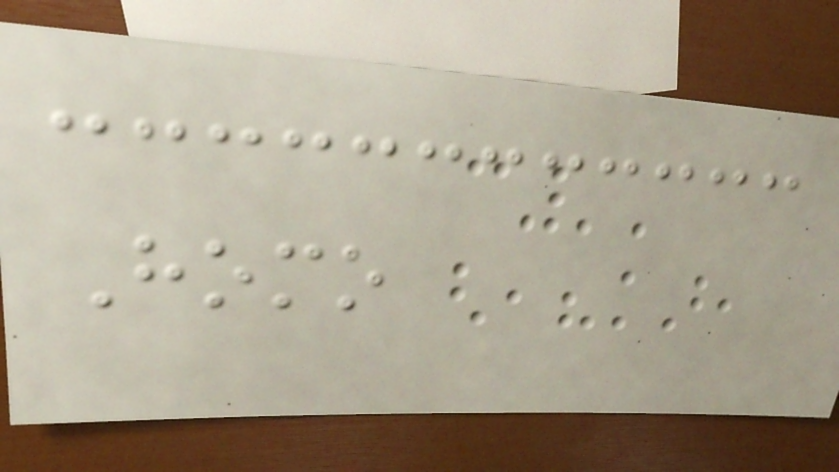Homo
